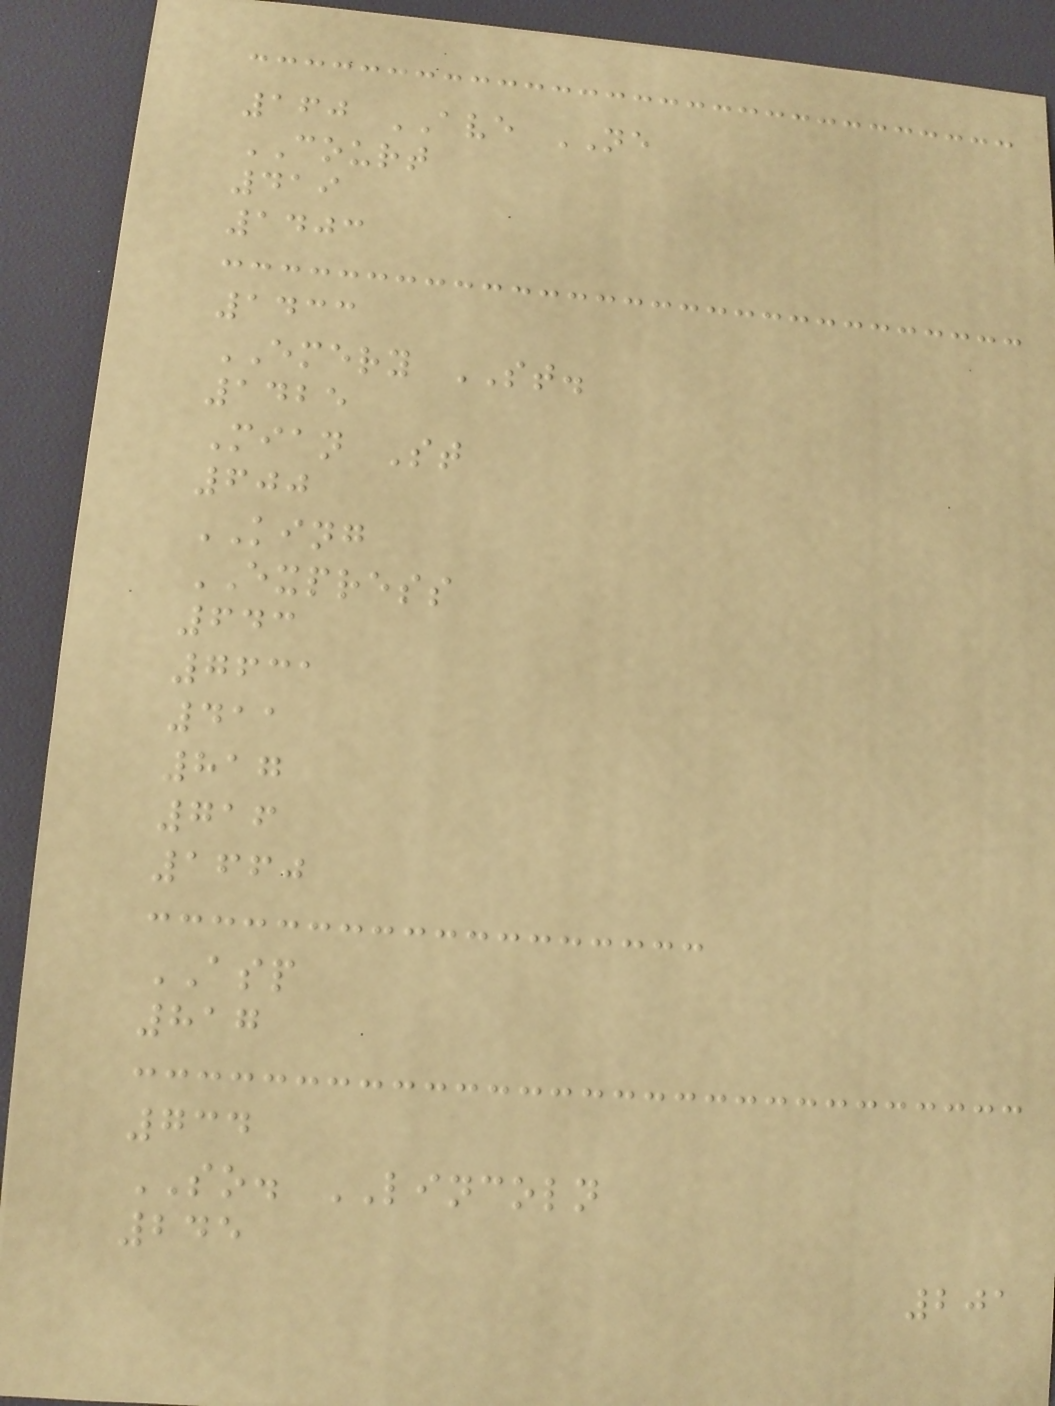160 AVE NE
COURT
419
1403
1433
EMERY ST.
1425
Mian St
600
KING
EXPRESS
643
7631
411
817
716
1660
ASP
817
734
SO. LINCOLN
245
201
